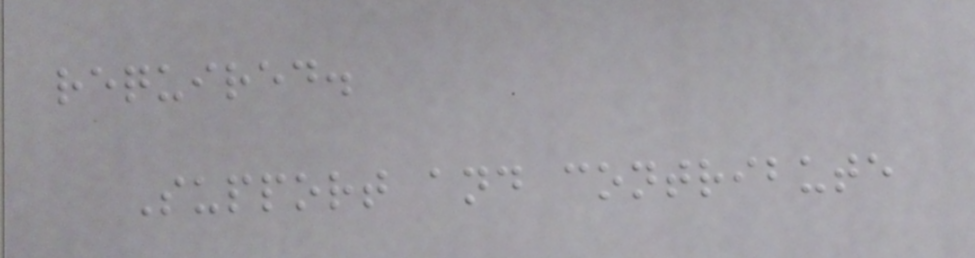required.
Support and contribute
